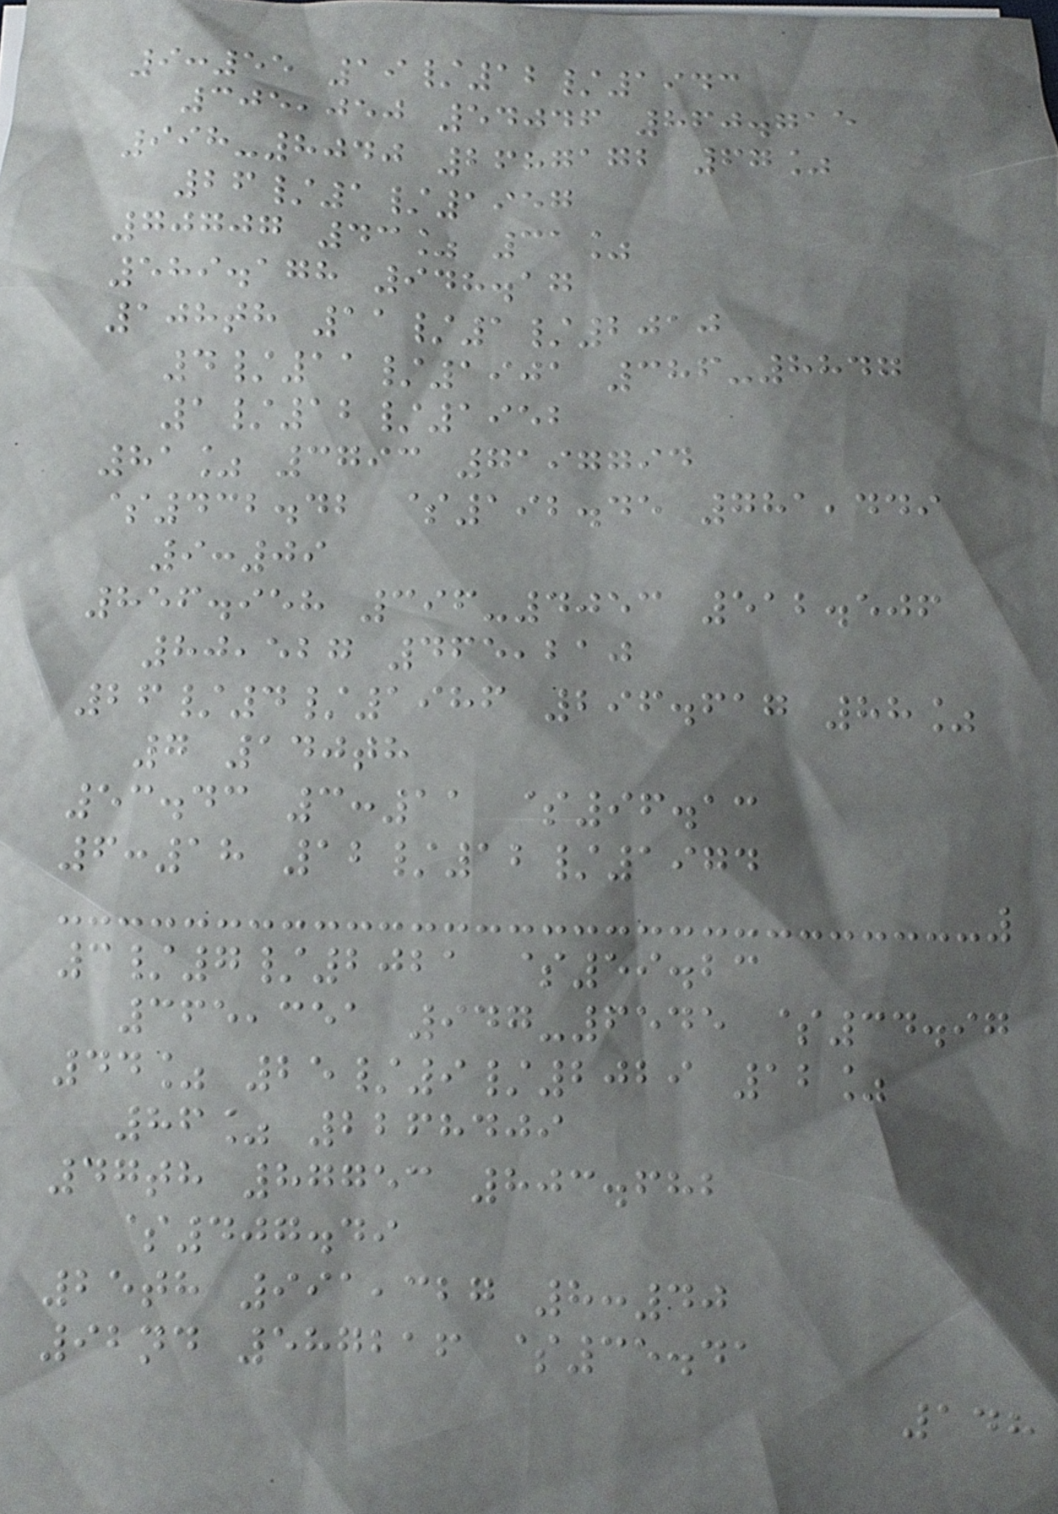9:55 19/12/1943
305,050 54046 860.715
998-8040 2687172 67%
26/1/1957
70707 43% 31%
589.178 948.17
108th 11/1/2010
4/11/1901 386-8847
1/12/1952
81% 3793 7197794
$432.42 $192.45 781,449
9:09
856.958 396-4053 512.506
80,527 465,210
26/4/1986 296.617 88%
7 140th
53.43 3:11 $96.13
6:18 12/12/1974
3/7/2021 $59.23
365,351 947-6545 $34.97
44% 25/9/2029 12%
86% 2268409
47th 87753 803.682
$407.49
25th 991,327 8:40
92nd 587216 $35.41
148
